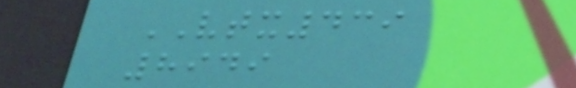VTX439
8949
